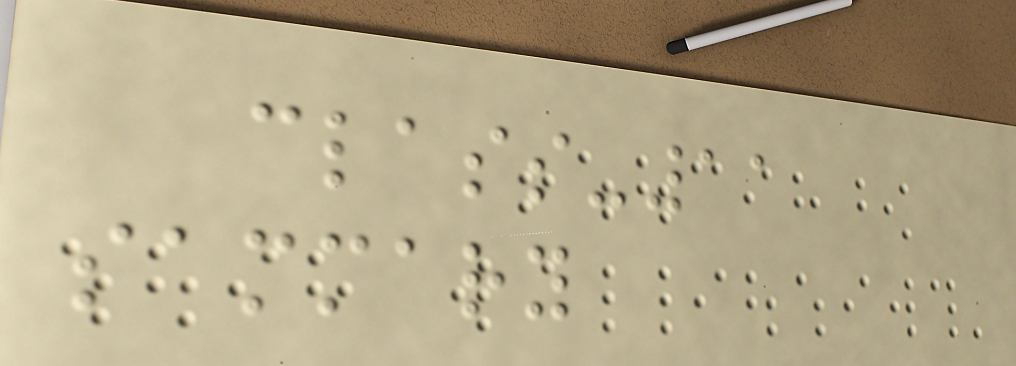class-11
sammary
